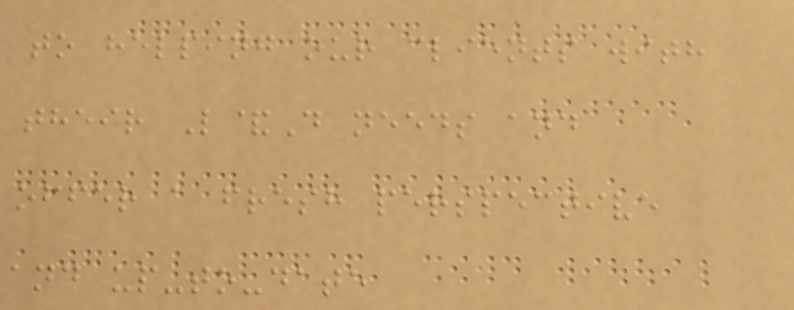to helping our clients with
their L&D needs and
offer a fresh perspective
and up-to-date
